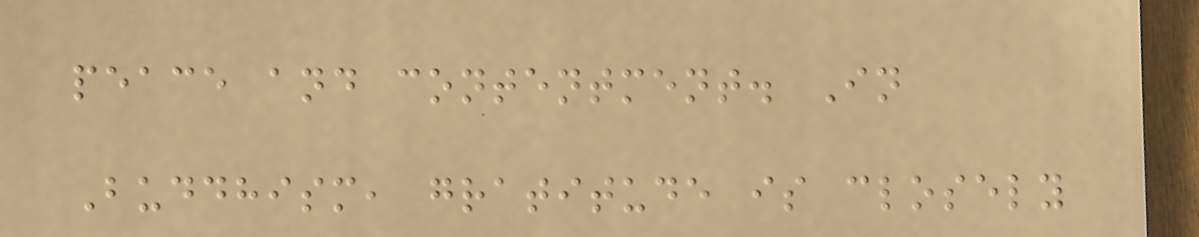peace and contentment. In
Buddhism, gratitude is closely
